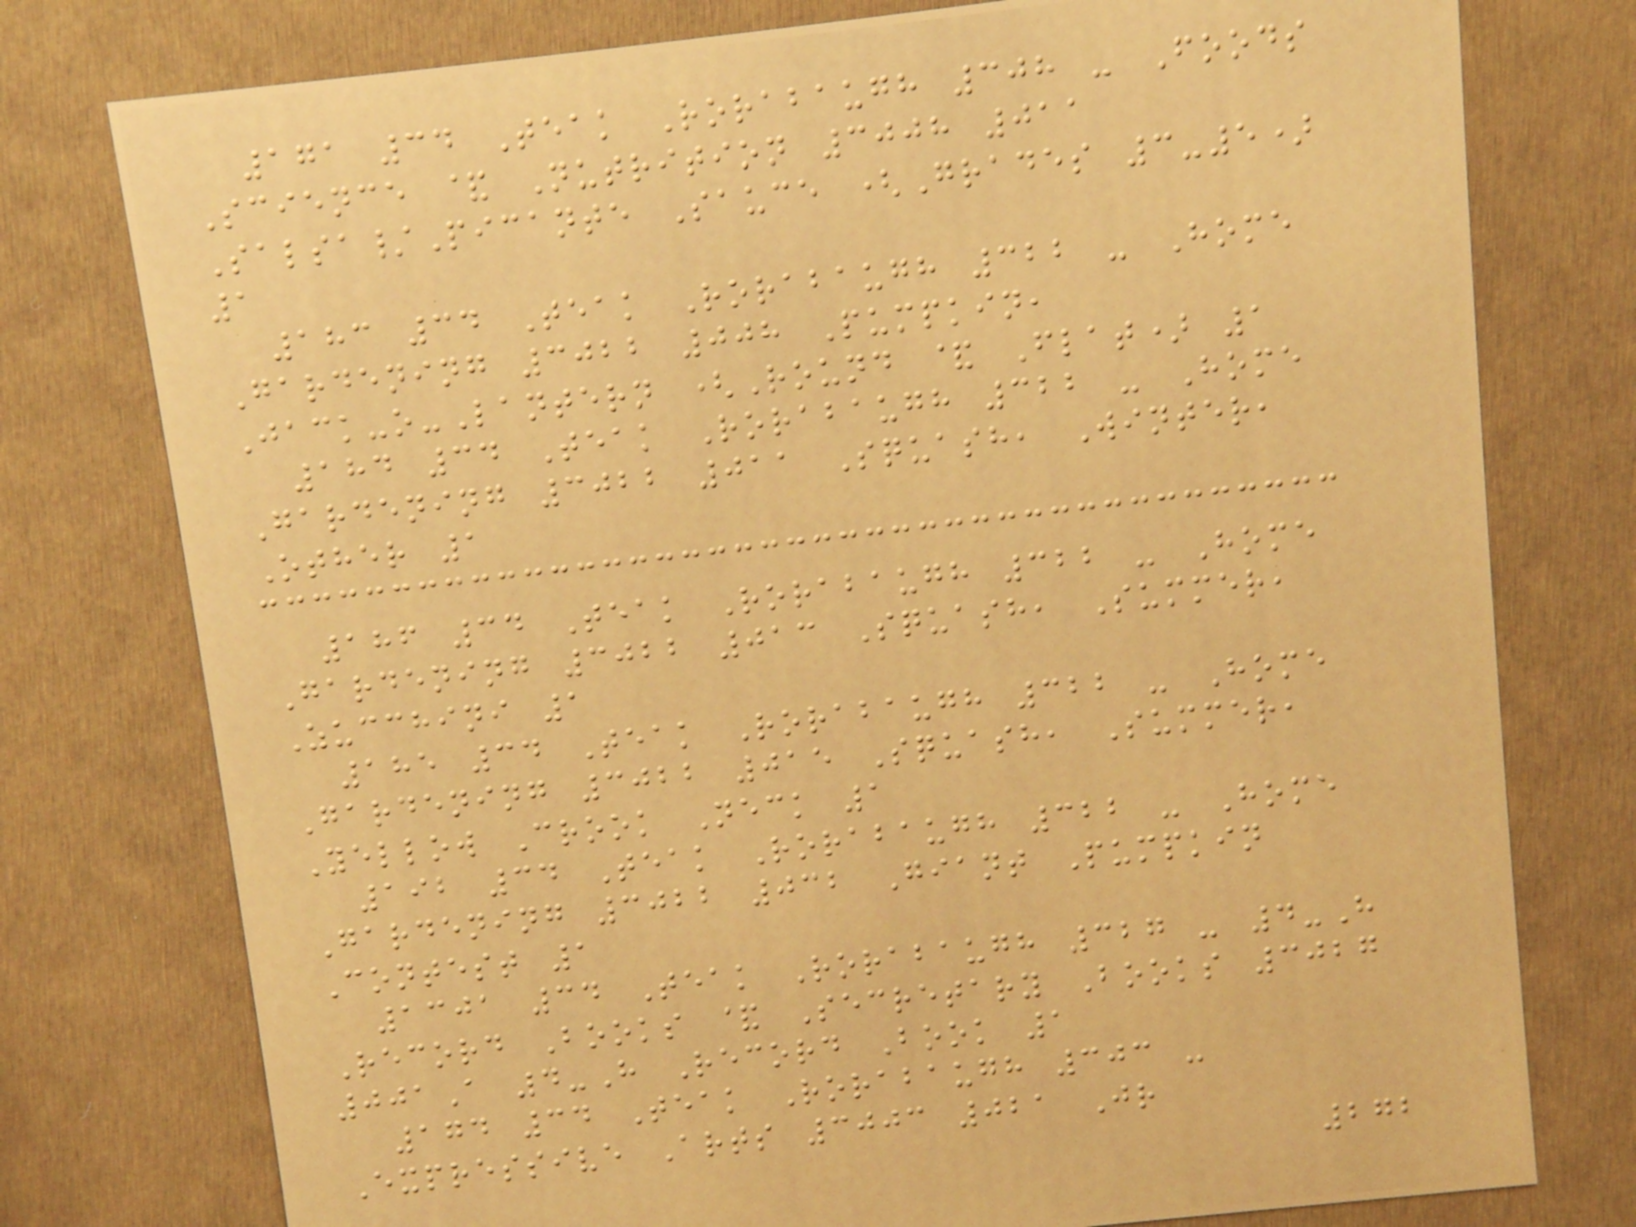171 34 Teak Rorabaugh 308 - Foods
Science & Nutrition 3008 011
Salsa/Picante Sauce (Grades 3-5)
1
183 34 Teak Rorabaugh 322 - Home
Gardening 3022 008 Pumpkin,
Jack-o-Lantern (Round & Flat) 1
184 34 Teak Rorabaugh 322 - Home
Gardening 3022 011 Squash, Winter,
Other 1
186 34 Teak Rorabaugh 322 - Home
Gardening 3022 013 Squash, Summer,
Zucchini 1
185 34 Teak Rorabaugh 322 - Home
Gardening 3022 015 Squash, Summer,
Yellow Crook Neck 1
192 34 Teak Rorabaugh 322 - Home
Gardening 3022 032 Giant Pumpkin
Contest 1
1301 34 Teak Rorabaugh 327 - 4-H
Record Books & Secretary Books 3027
001A 4-H Record Book 1
174 34 Teak Rorabaugh 303 -
Expressive Arts 3003 021 Jr
272
